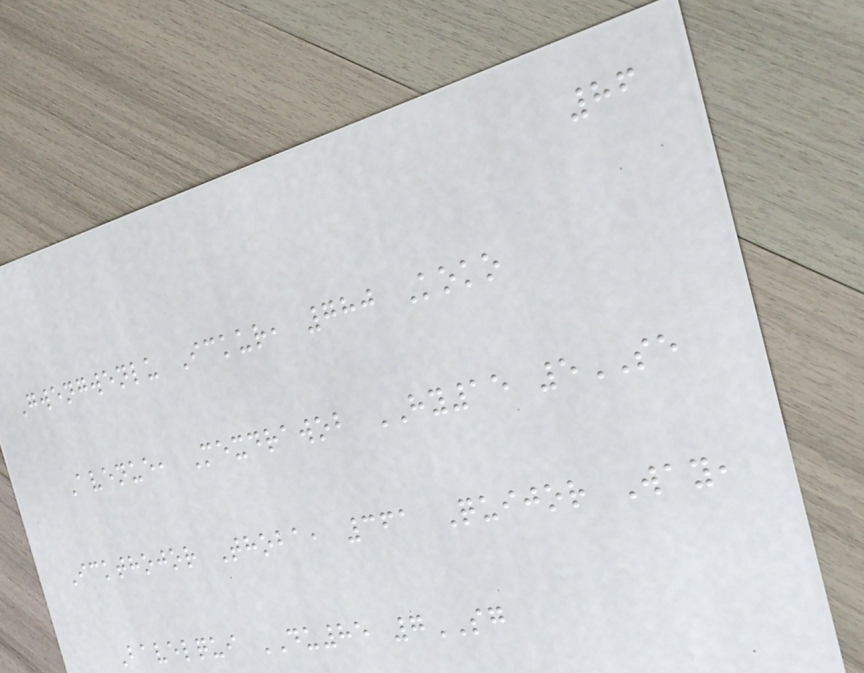86
Gwengwenlu Ickur, 780 Koko
Avenue, Mexdrawob HY15 5SE
Ickthojor Thoba, 361 Quijor Way,
Bavelqui DU85 7SG
